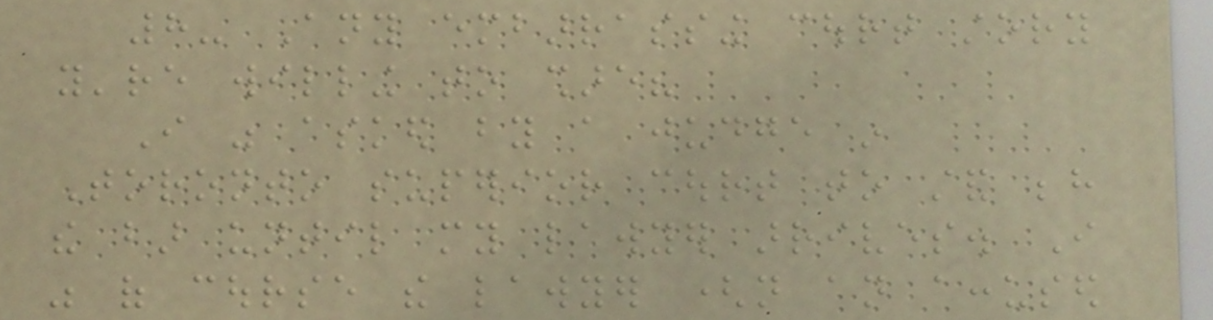8- Any embarrassing court story
you're willing to share?
I was asked by a judge in
Toronto superior court to stand behind
the bar until my lawyer arrives. I
was of course the lawyer (not an accused
